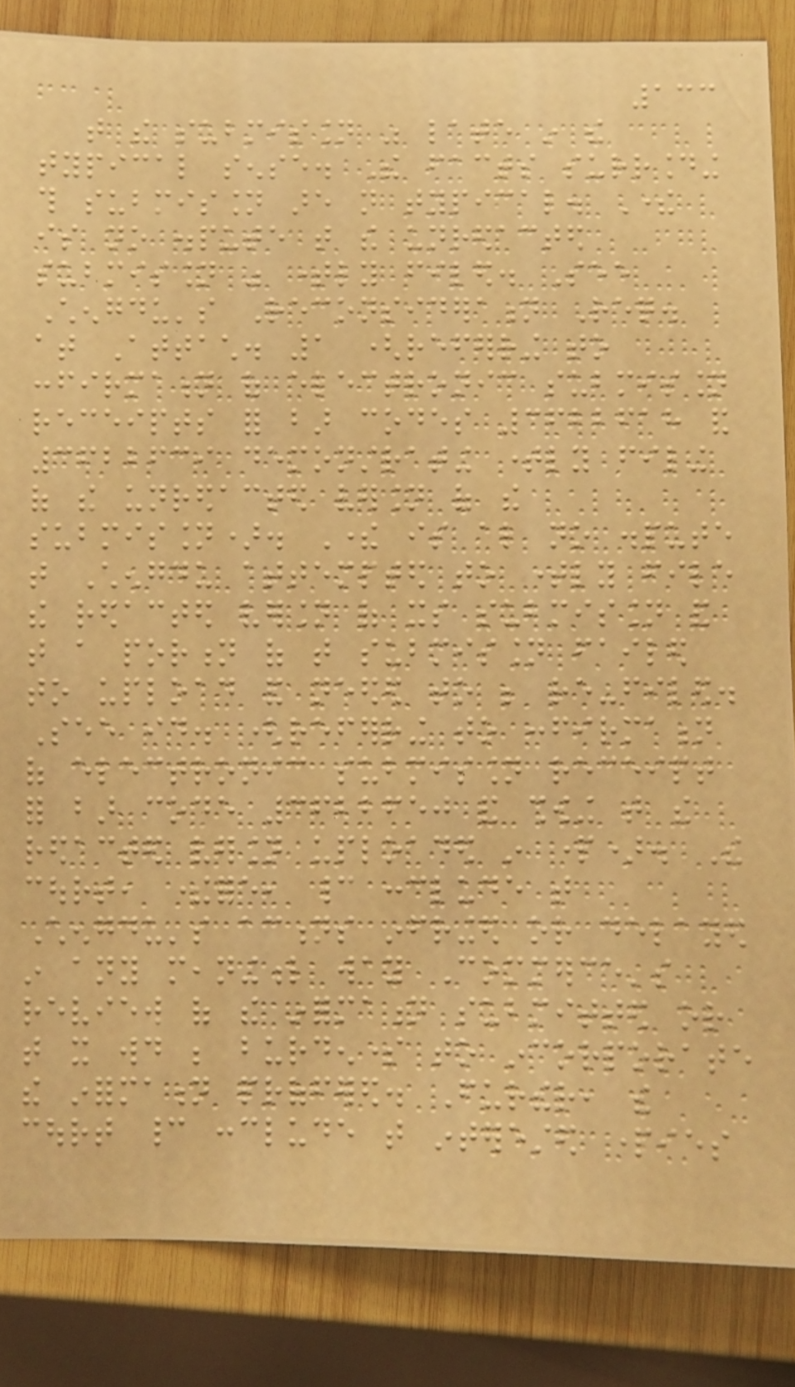133
that the submission was late in the
typical sense. The facts surrounding
this submission are not typical. There
is no dispute that the unredacted
submission was timely filed. See
Chengdu's Reconsideration Req.
at Attach. 1 (referring to
confirmation of electronic submission
receipts for bar codes 3622618 and
3622639 demonstrating timely filing
of the unredacted version of the
submission). There is also no dispute
that Chengdu attempted to timely file
the redacted version of its submission and
that a portion of that submission failed
to upload and needed to be re-filed.
See id. (referring to confirmation
of electronic submission receipt
for bar code 3622650 and showing that the
redacted version uploaded in part). The
court, therefore, cannot conclude that
Chengdu's actions infringed or delayed
in any meaningful way Commerce's
review of the information submitted or
that it would be burdensome to incorporate
the information proffered. Further, the
court cannot conclude that interested parties
